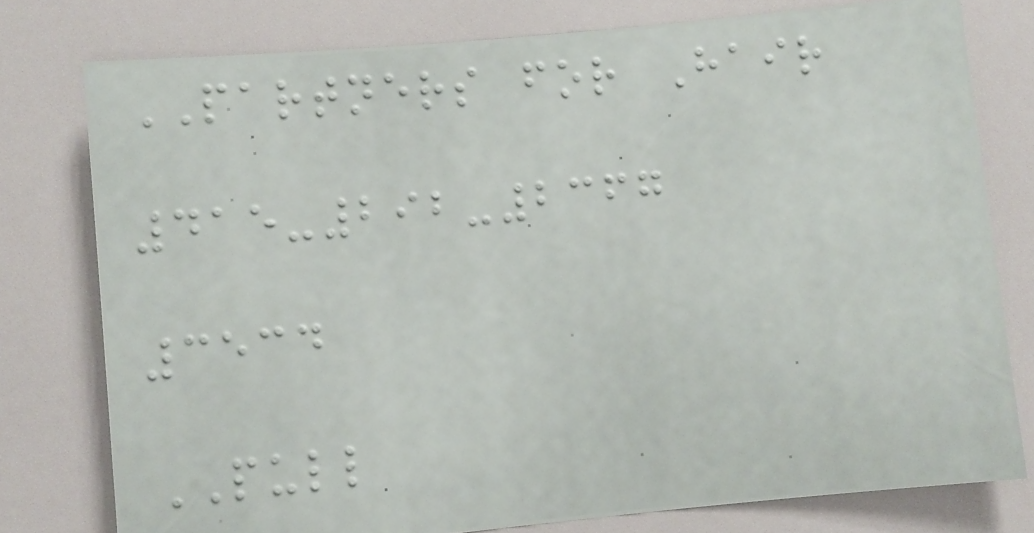PARTNERS for Hair
415-292-2367
3534
PULL
